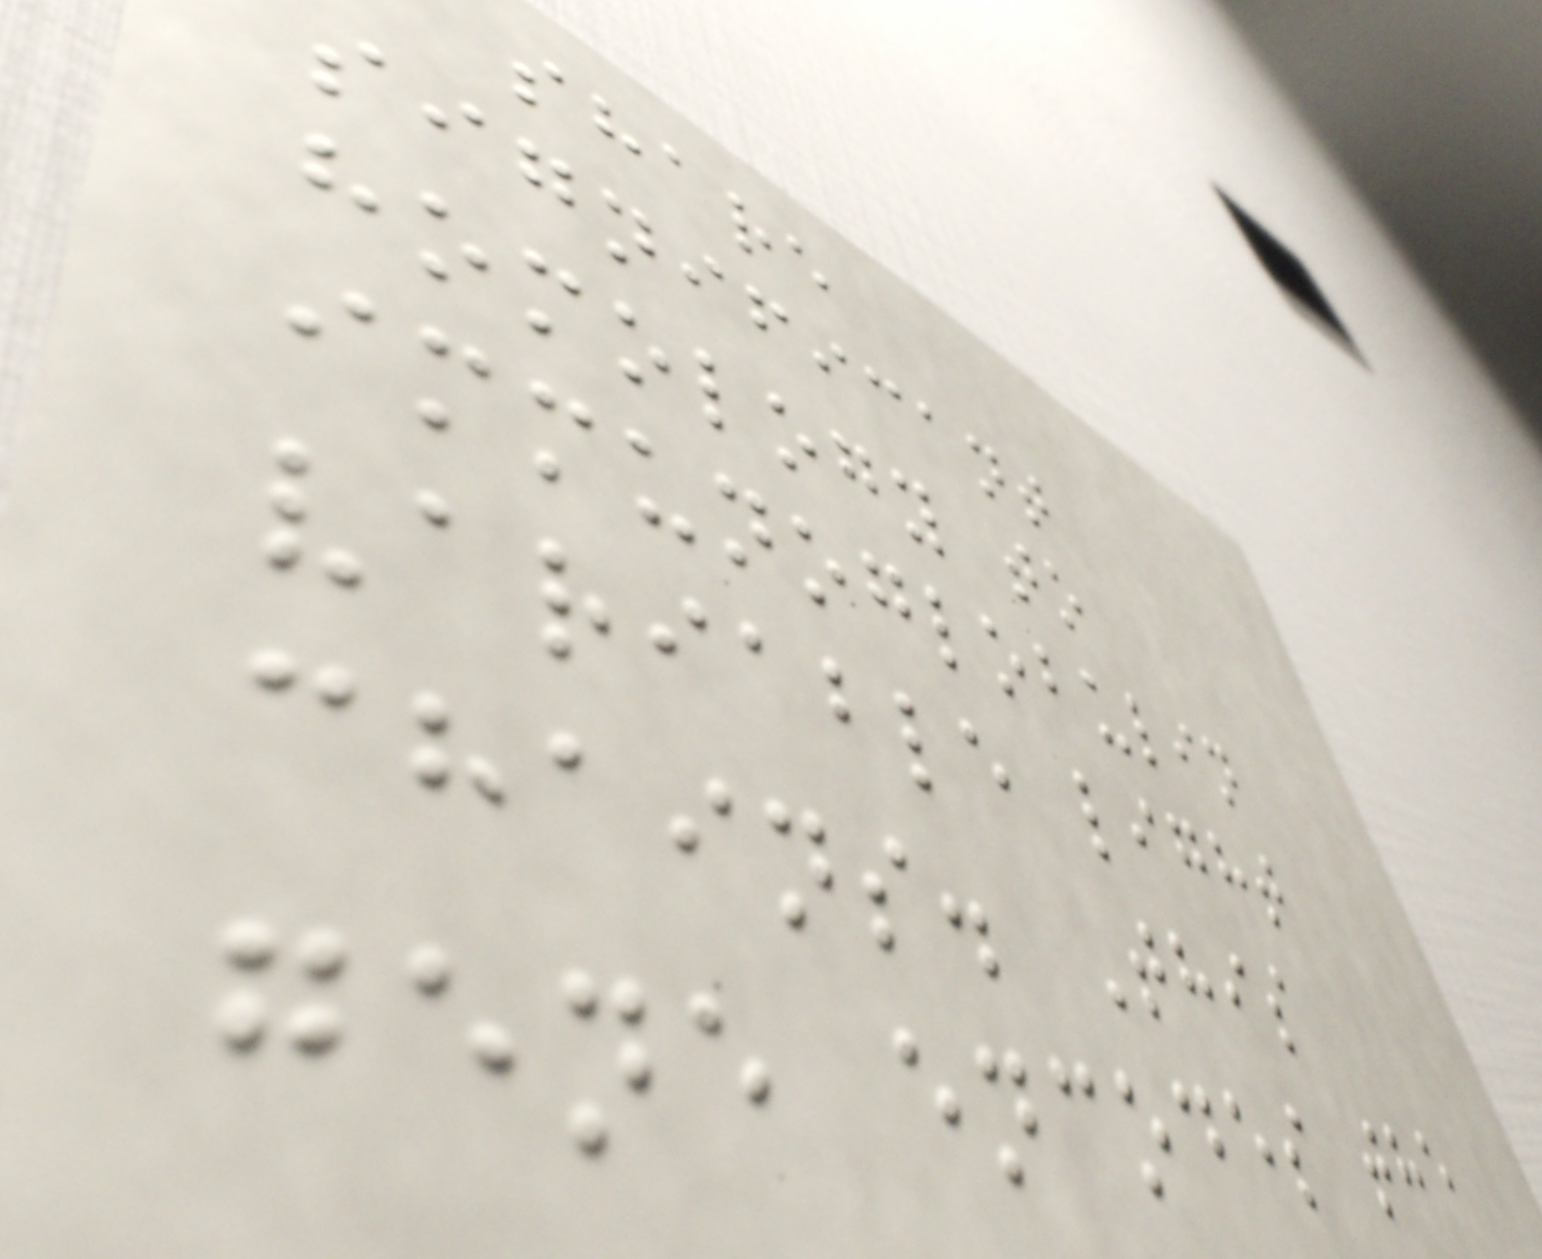share
significant
homology to
immunoglobulin
variable light
chains. This
gene encodes the
